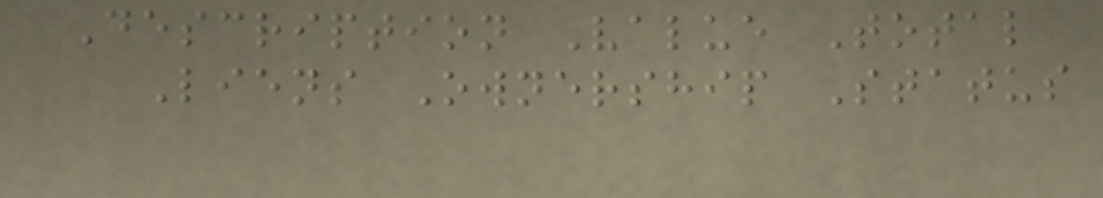Description Value Total
Liens Ownership Status
